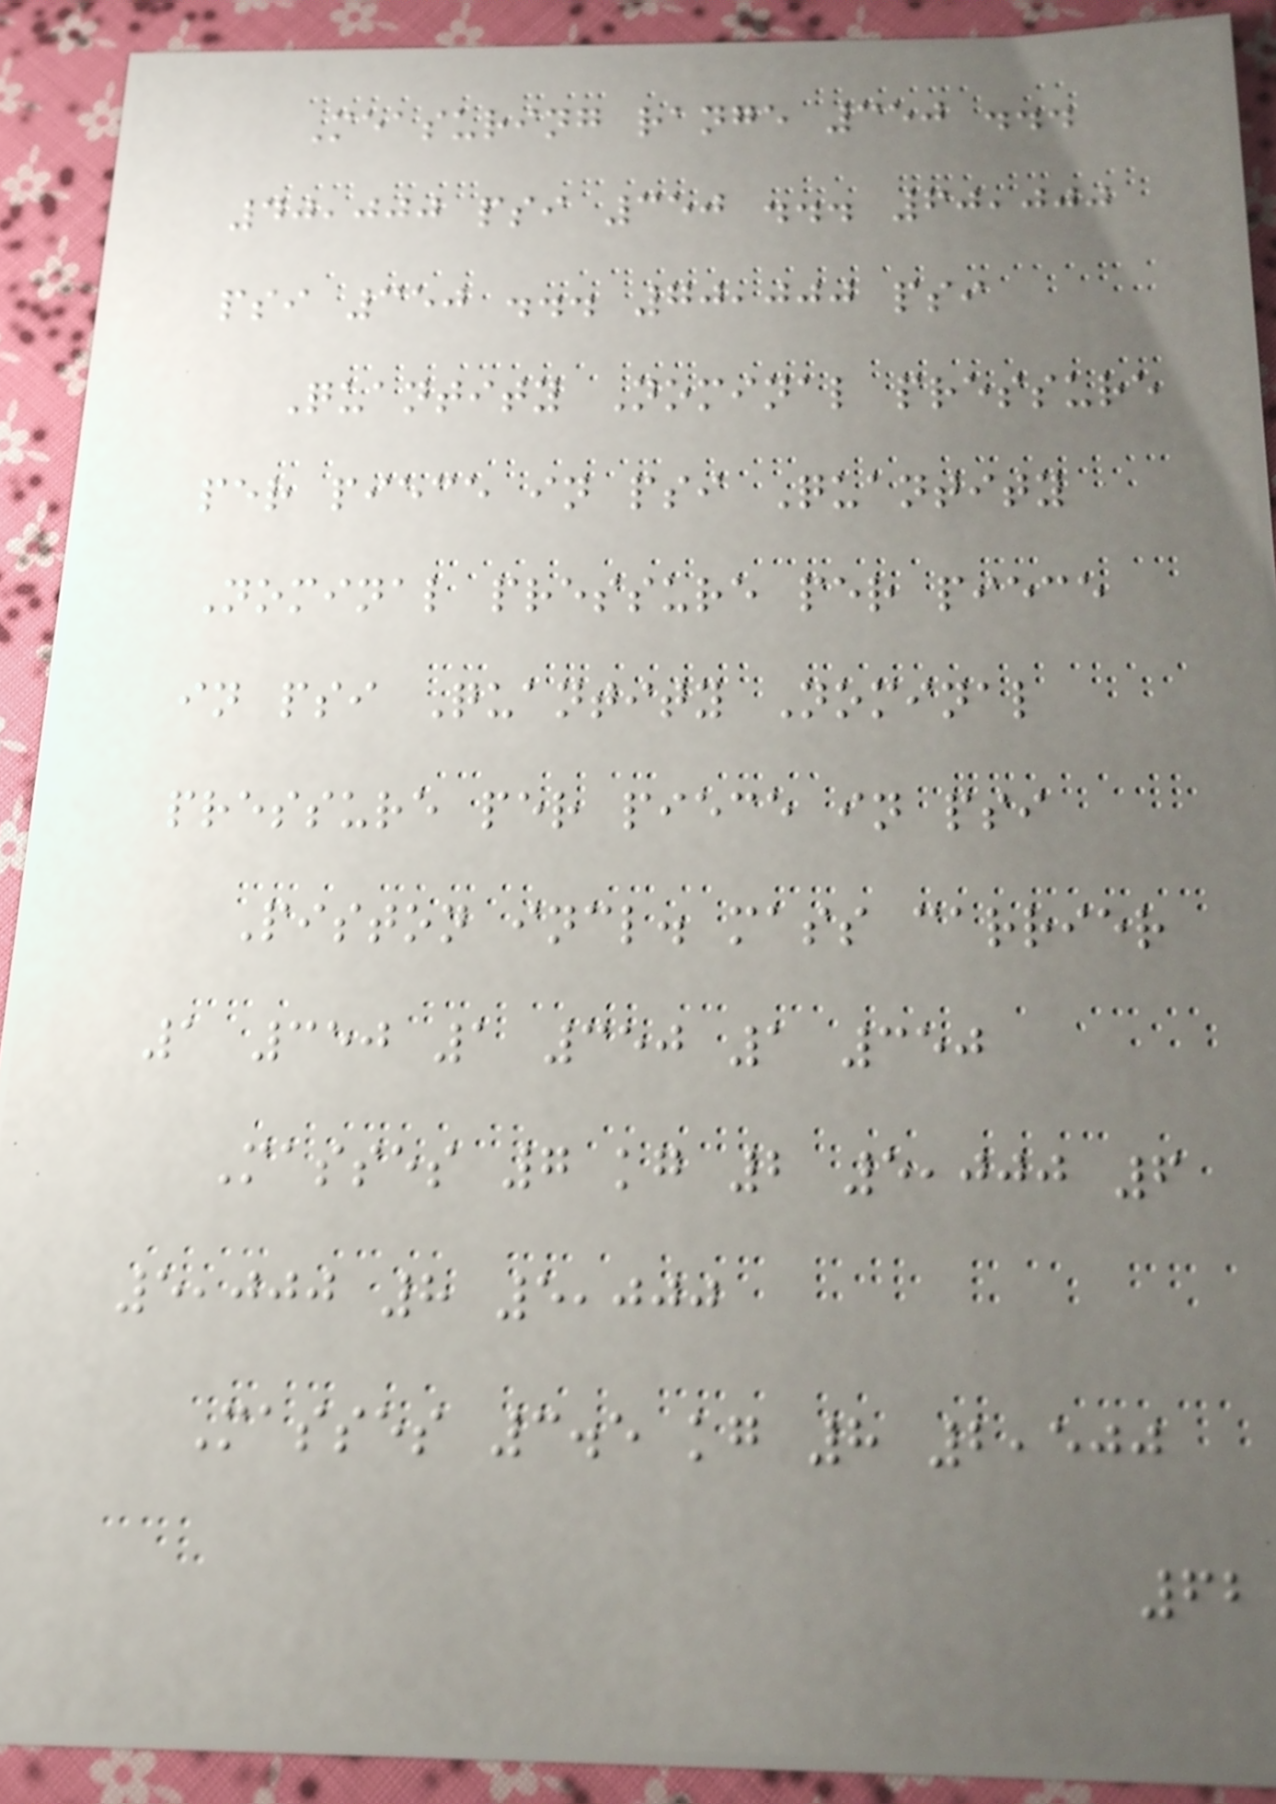Measuring range 350 ...
40,000 psi 350 ... 60,000
psi 350 ... 70,000 psi
Quantity Nominal pressure
per piece in psi Quantity
Nominal pressure per piece
in psi Quantity Nominal
pressure per piece in psi
Piston incl. mass carrier
1 350 1 350 1 350
Masses 7 kg 2 5,000 6
5,000 8 5,000
Masses 3.5 kg 8 2,500
62
